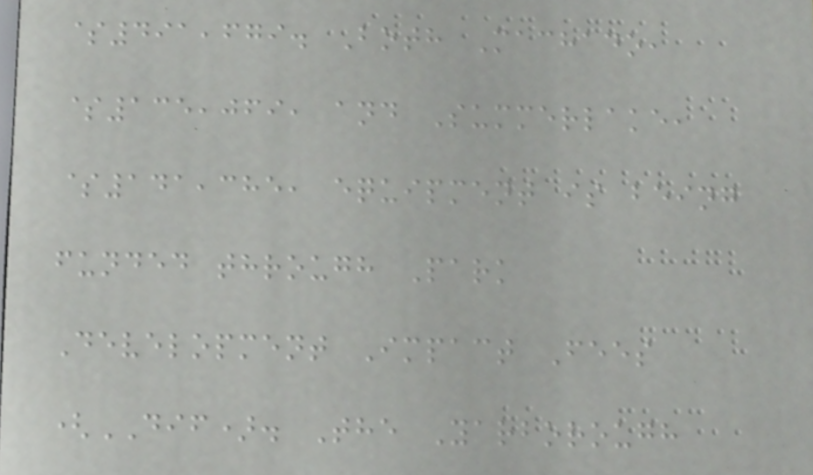$491,679. Both Machado,
$135,069, and Summerlake,
$141,385, equipment is being
funded through Park
Development Impact Fees
(DIF). The Yarborough
